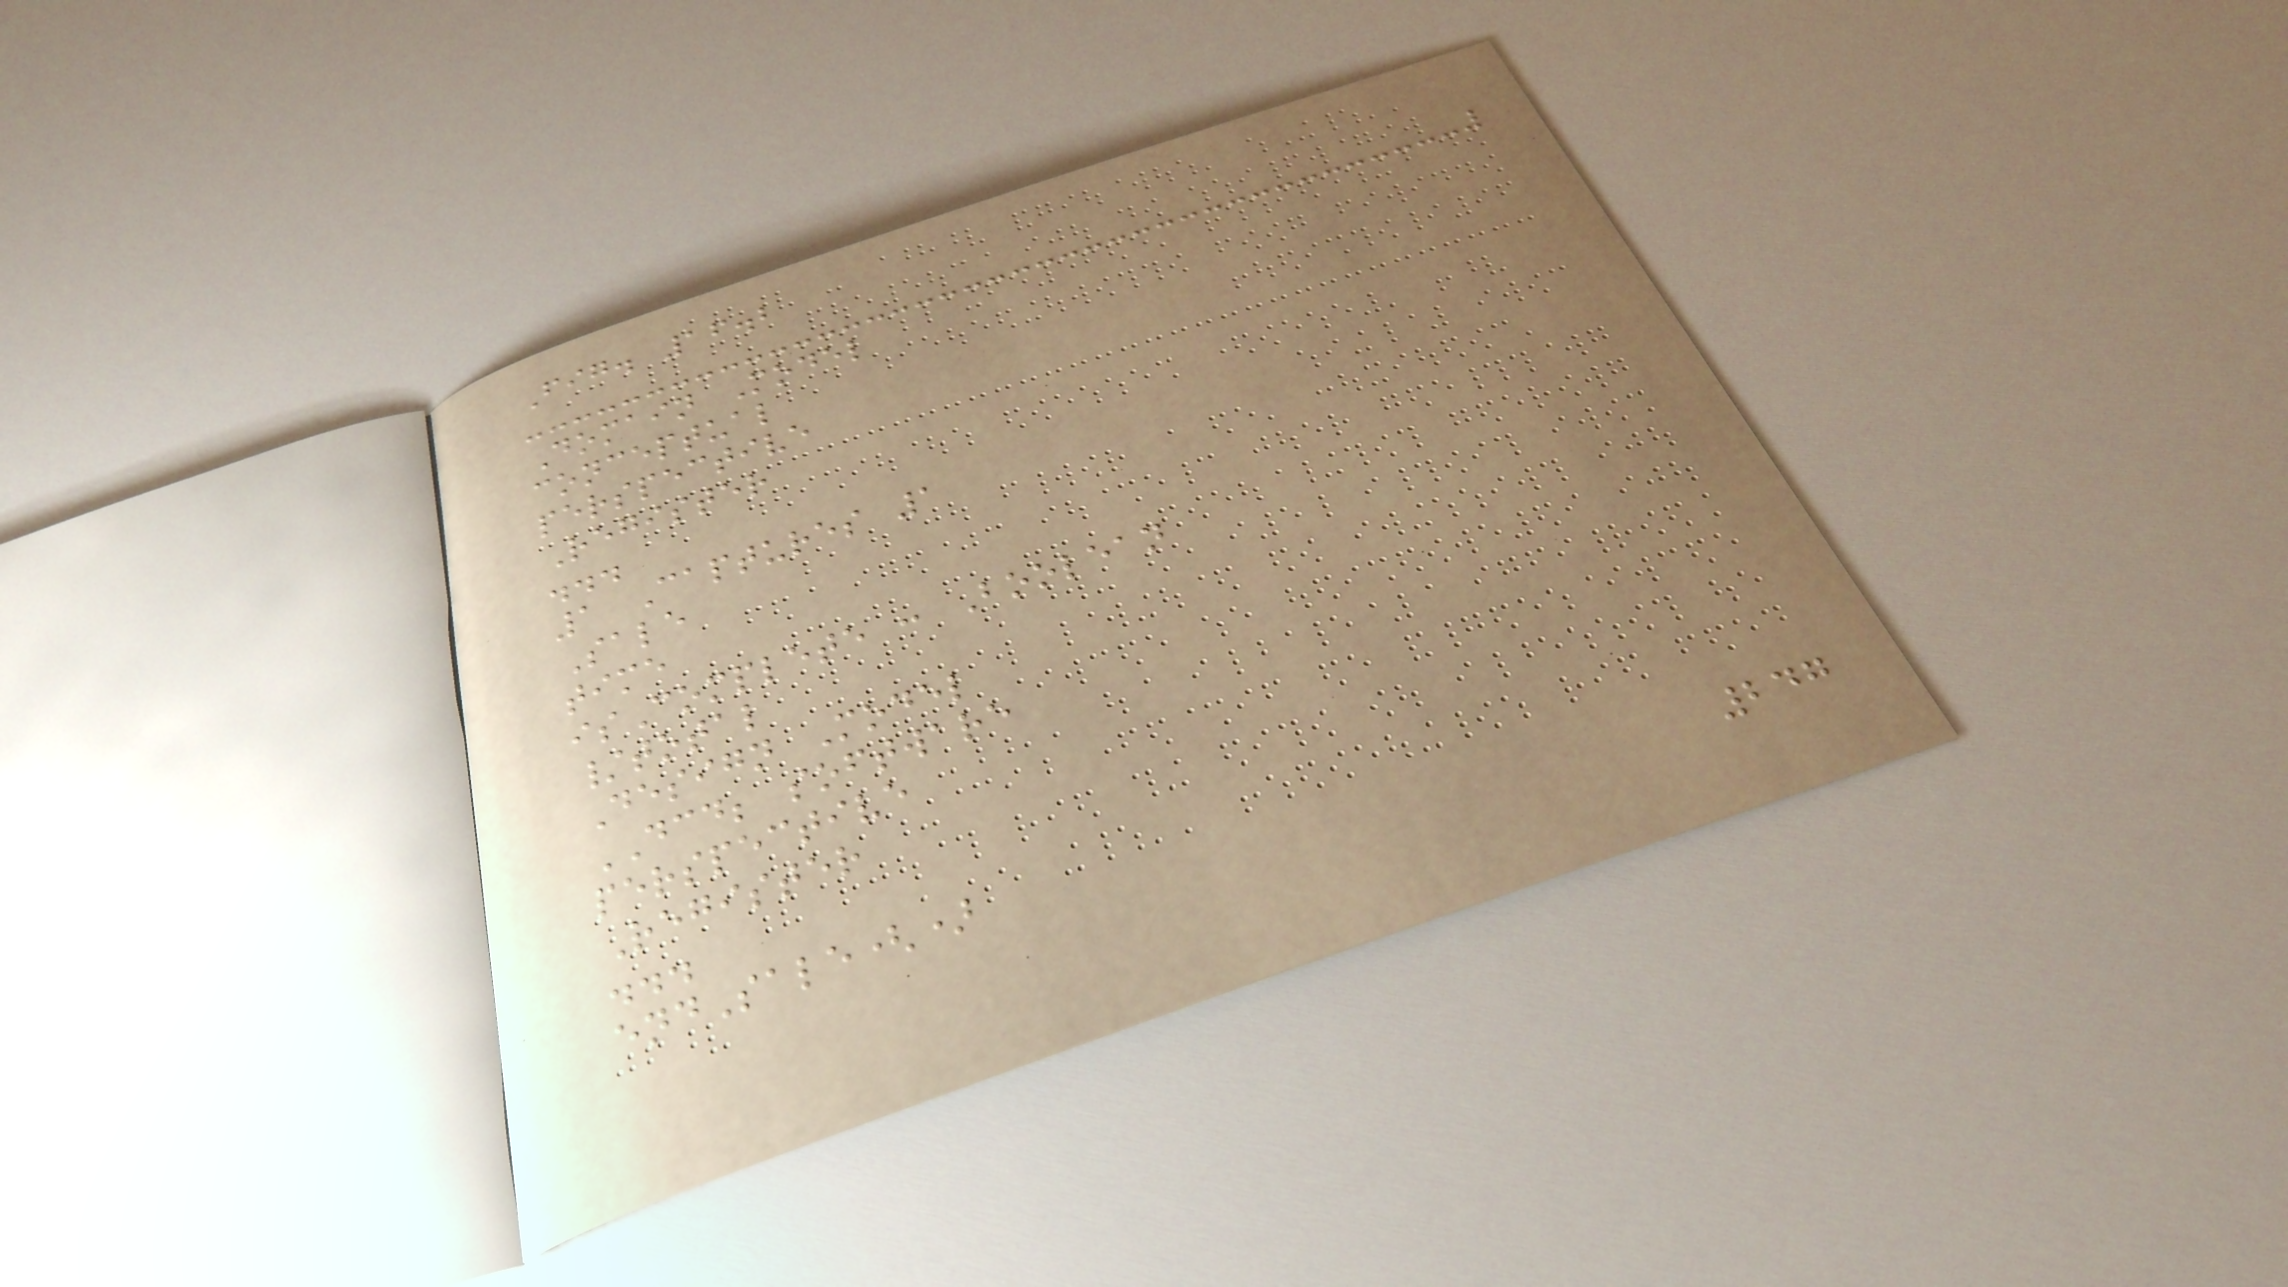Fig. 16.2
Domain Model
conceptual
perspective
Register
...
1 Captures 1
Sale
time
isComplete : Boolean
/total
Design Model
DCD; software
perspective
Register
...
endSale()
247
